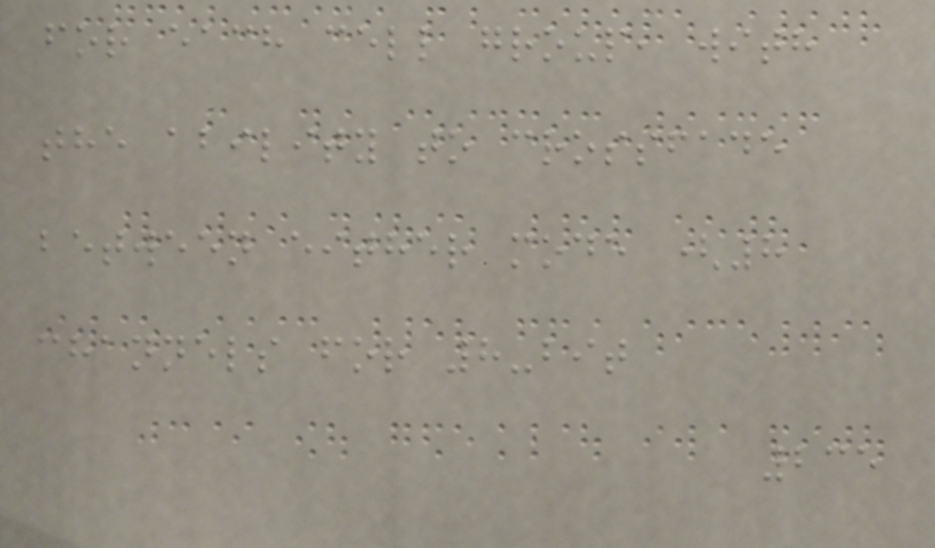for each cell group, with
the ability to crossfade
between either mode (8
channels for 8-bit
235
